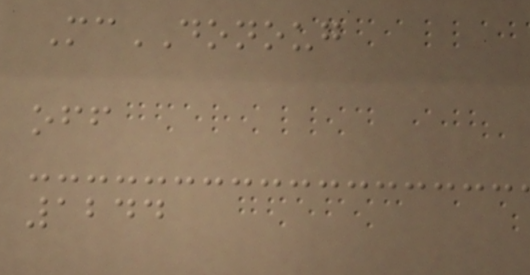McDONOUG
off
1244
